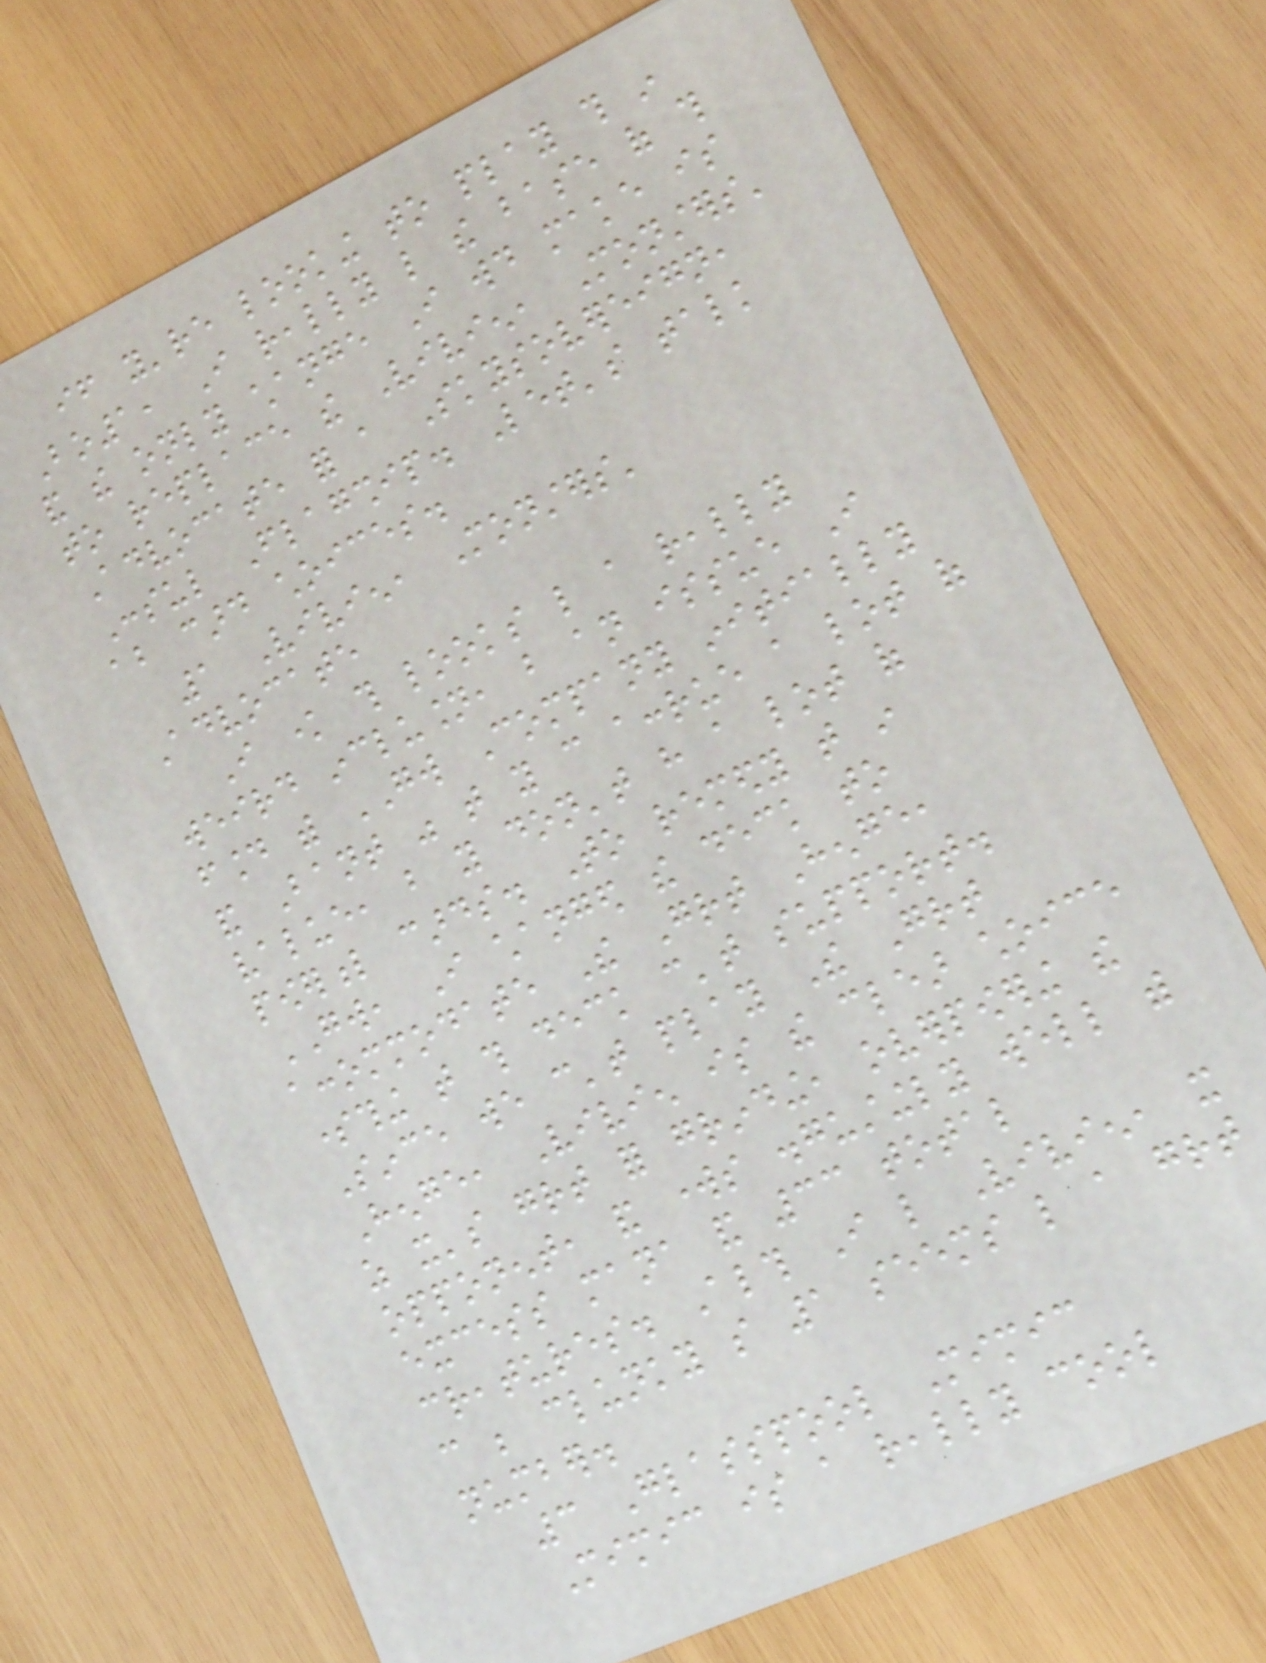if you're looking to play this in
Bo1, I really like the base of this
and the only change I would make is
to replace the Vivien, Monsters'
Advocate for a Skysovereign,
Consul Flagship. Let's talk
about card choices.
1 Vivien, Monsters'
Advocate
I know this looks like a really
weird inclusion, but an issue I
found with GW Company initially
and Bant was that you can accrue a lot of
value, but you don't have a lot of
powerful cards. To remedy that in
GW, I changed the deck to
accommodate The Great Henge,
something that this deck can't support.
Since we can't play The Great
Henge, Vivien is the clear choice
as it's great for grinding, overpowering the
opponent, and works disgustingly well with
excess mana and 33 total
creatures. Although I like Vivien, it
can be clunky so 1 seems like a great
number.
3 Glasspool Mimic
Mimic is a really cool
